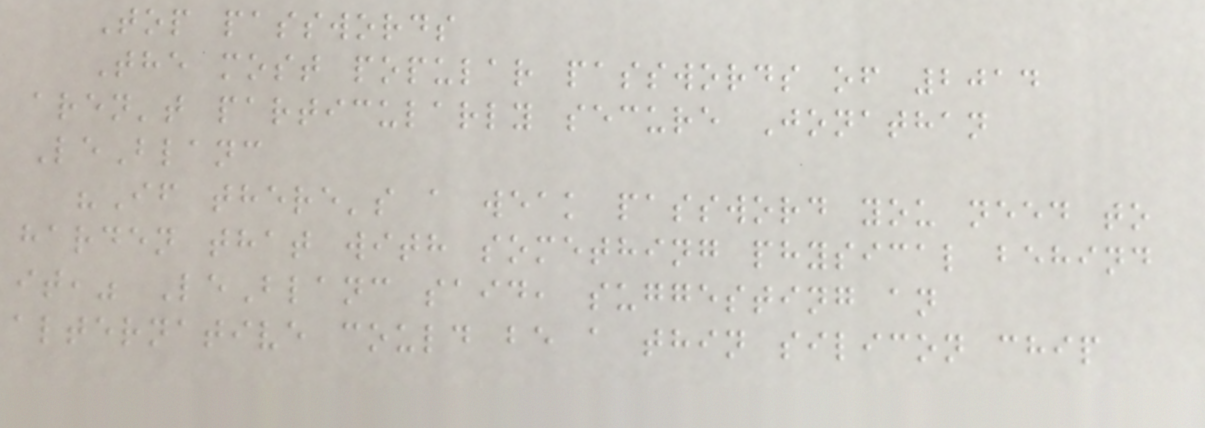Top passwords
The most popular passwords of 2014
aren't particularly secure Jonathan
LeBlanc
"If there's a weak password you need to
harden that with something physical behind
it," LeBlanc said, suggesting an
alternative could be a thin silicon chip
